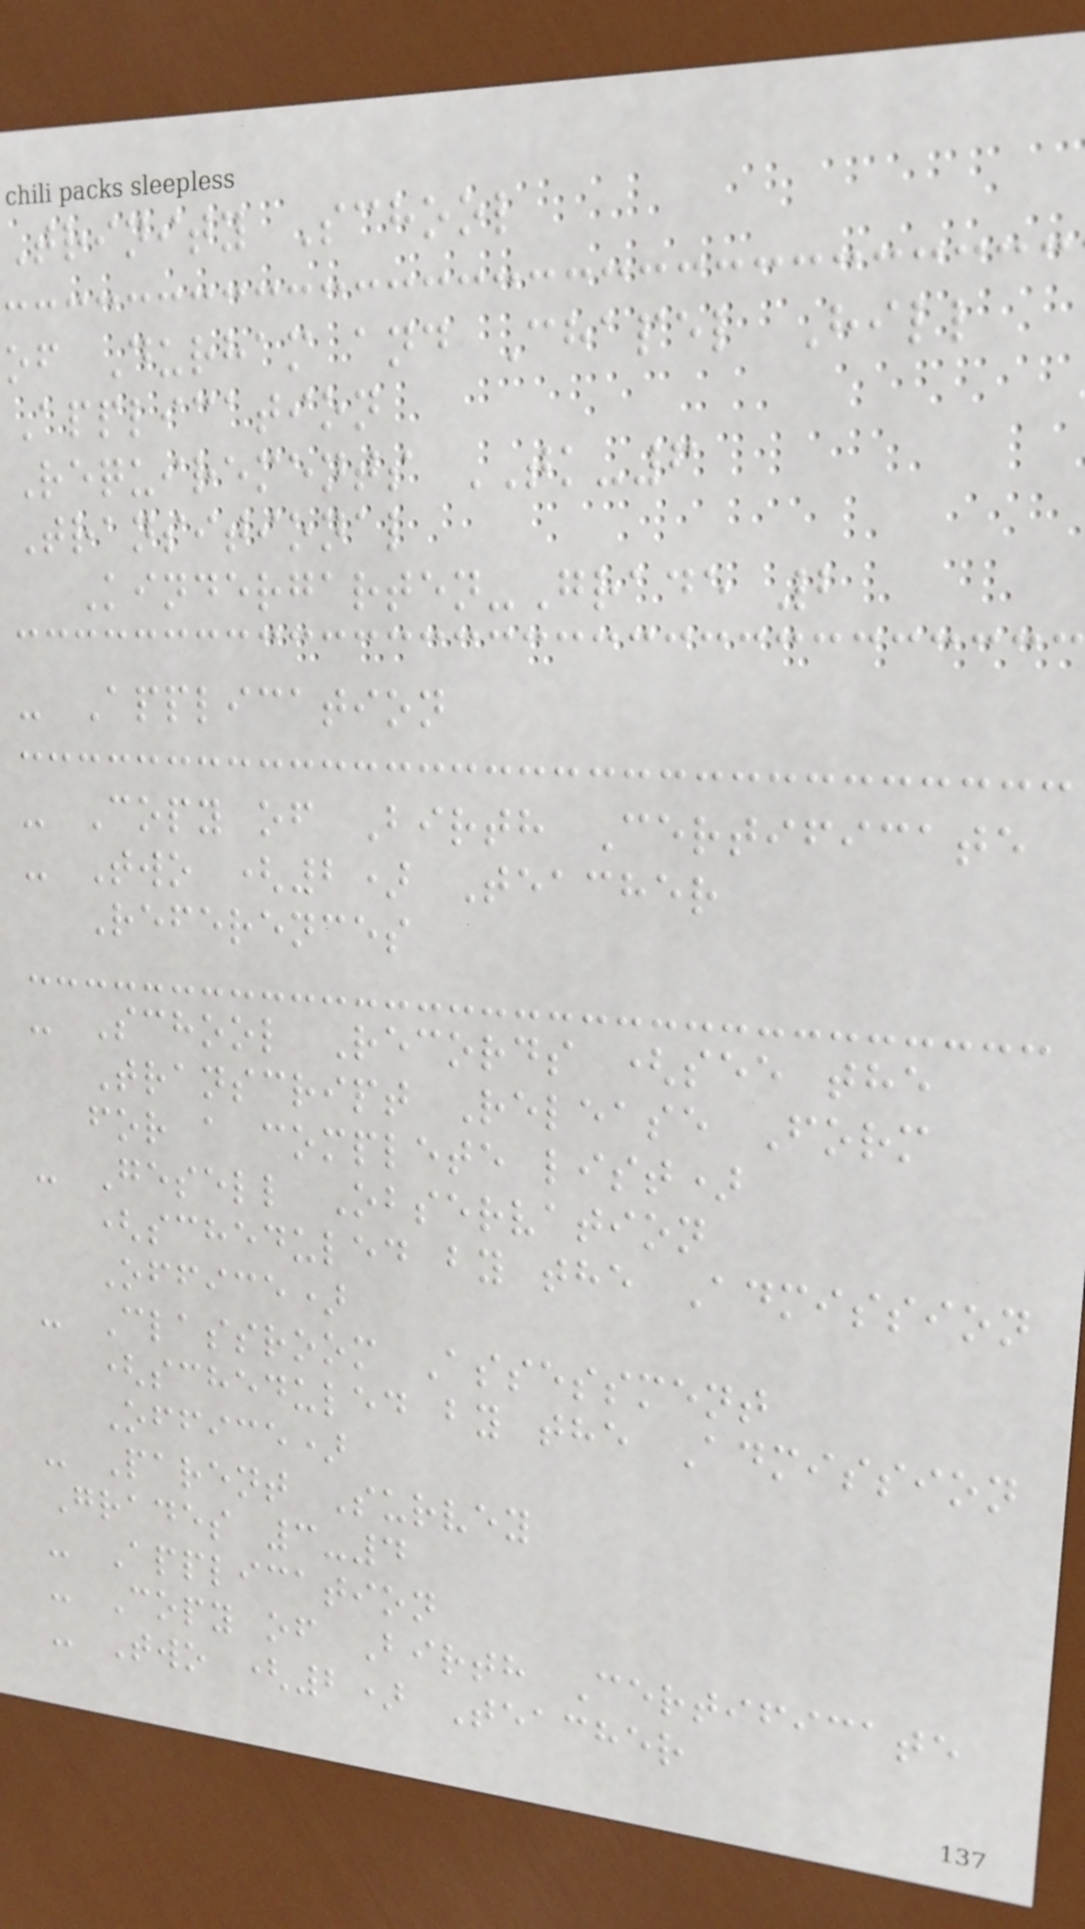Trinity School
of Durham and Chapel Hill
Application
Requirements TK-6
Transitional
Kindergarten-Grade 2
- Application
- Copy of Birth Certificate
- Two (2) Teacher
References
- School Records (see the
Transcript Release Form
for a complete list)
- Gesell Observation
(scheduled by the Admission
Office)
- Classroom Assessment
(scheduled by the Admission
Office)
- Parent Survey
Grades 3-4
- Application
- Copy of Birth Certificate
- Two (2) Teacher
